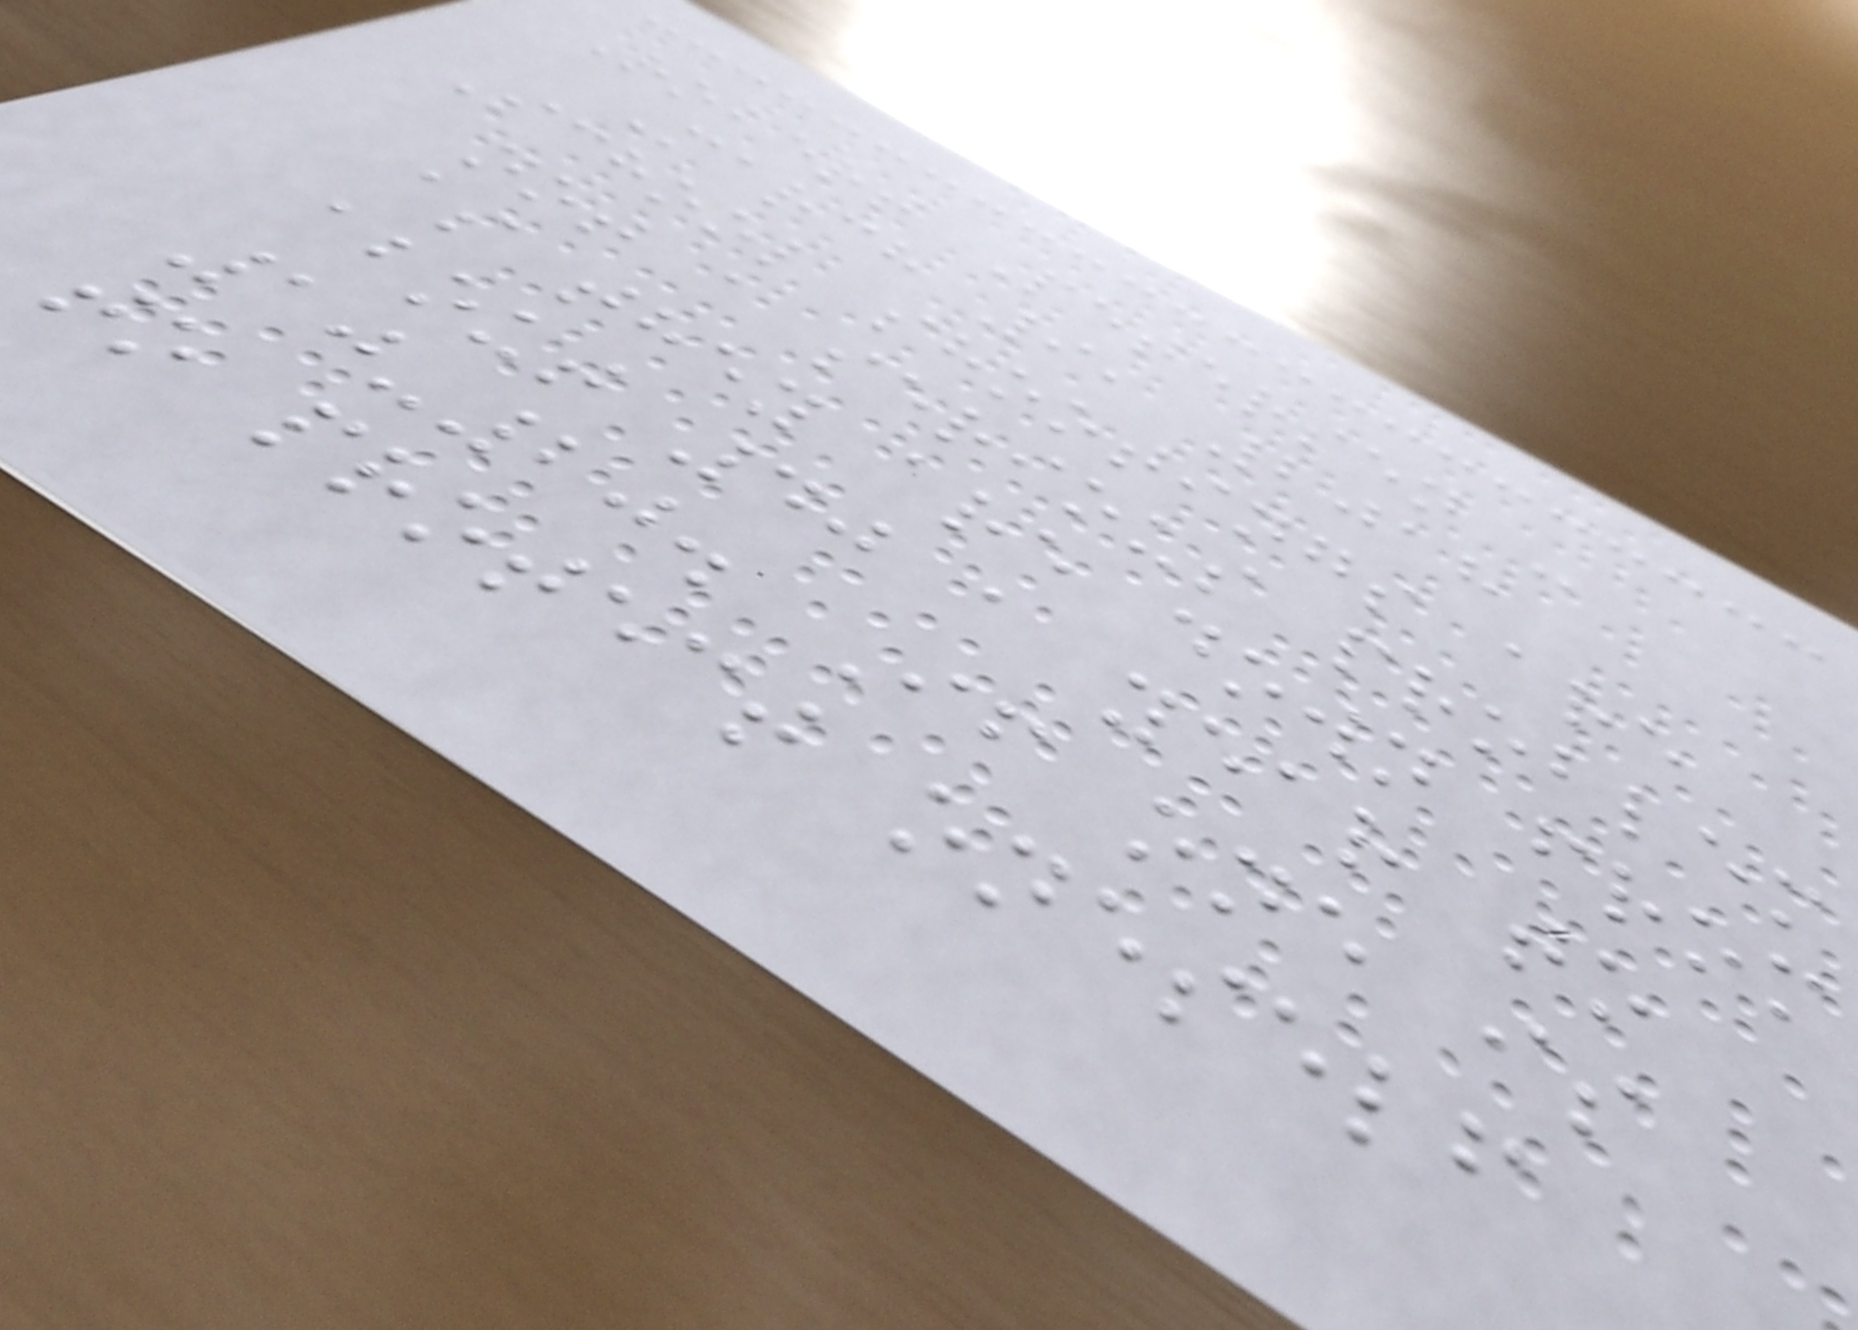Robert Petersen -
March 9, 2018
School shootings are
not a serious problem
as they are down from
about 40 a year to
10-20. If one is
to protect oneself
